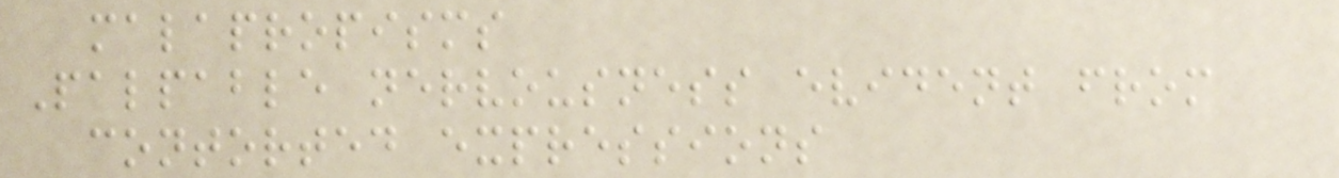malapropisms
Palpable nervousness evident from
contorted expressions
